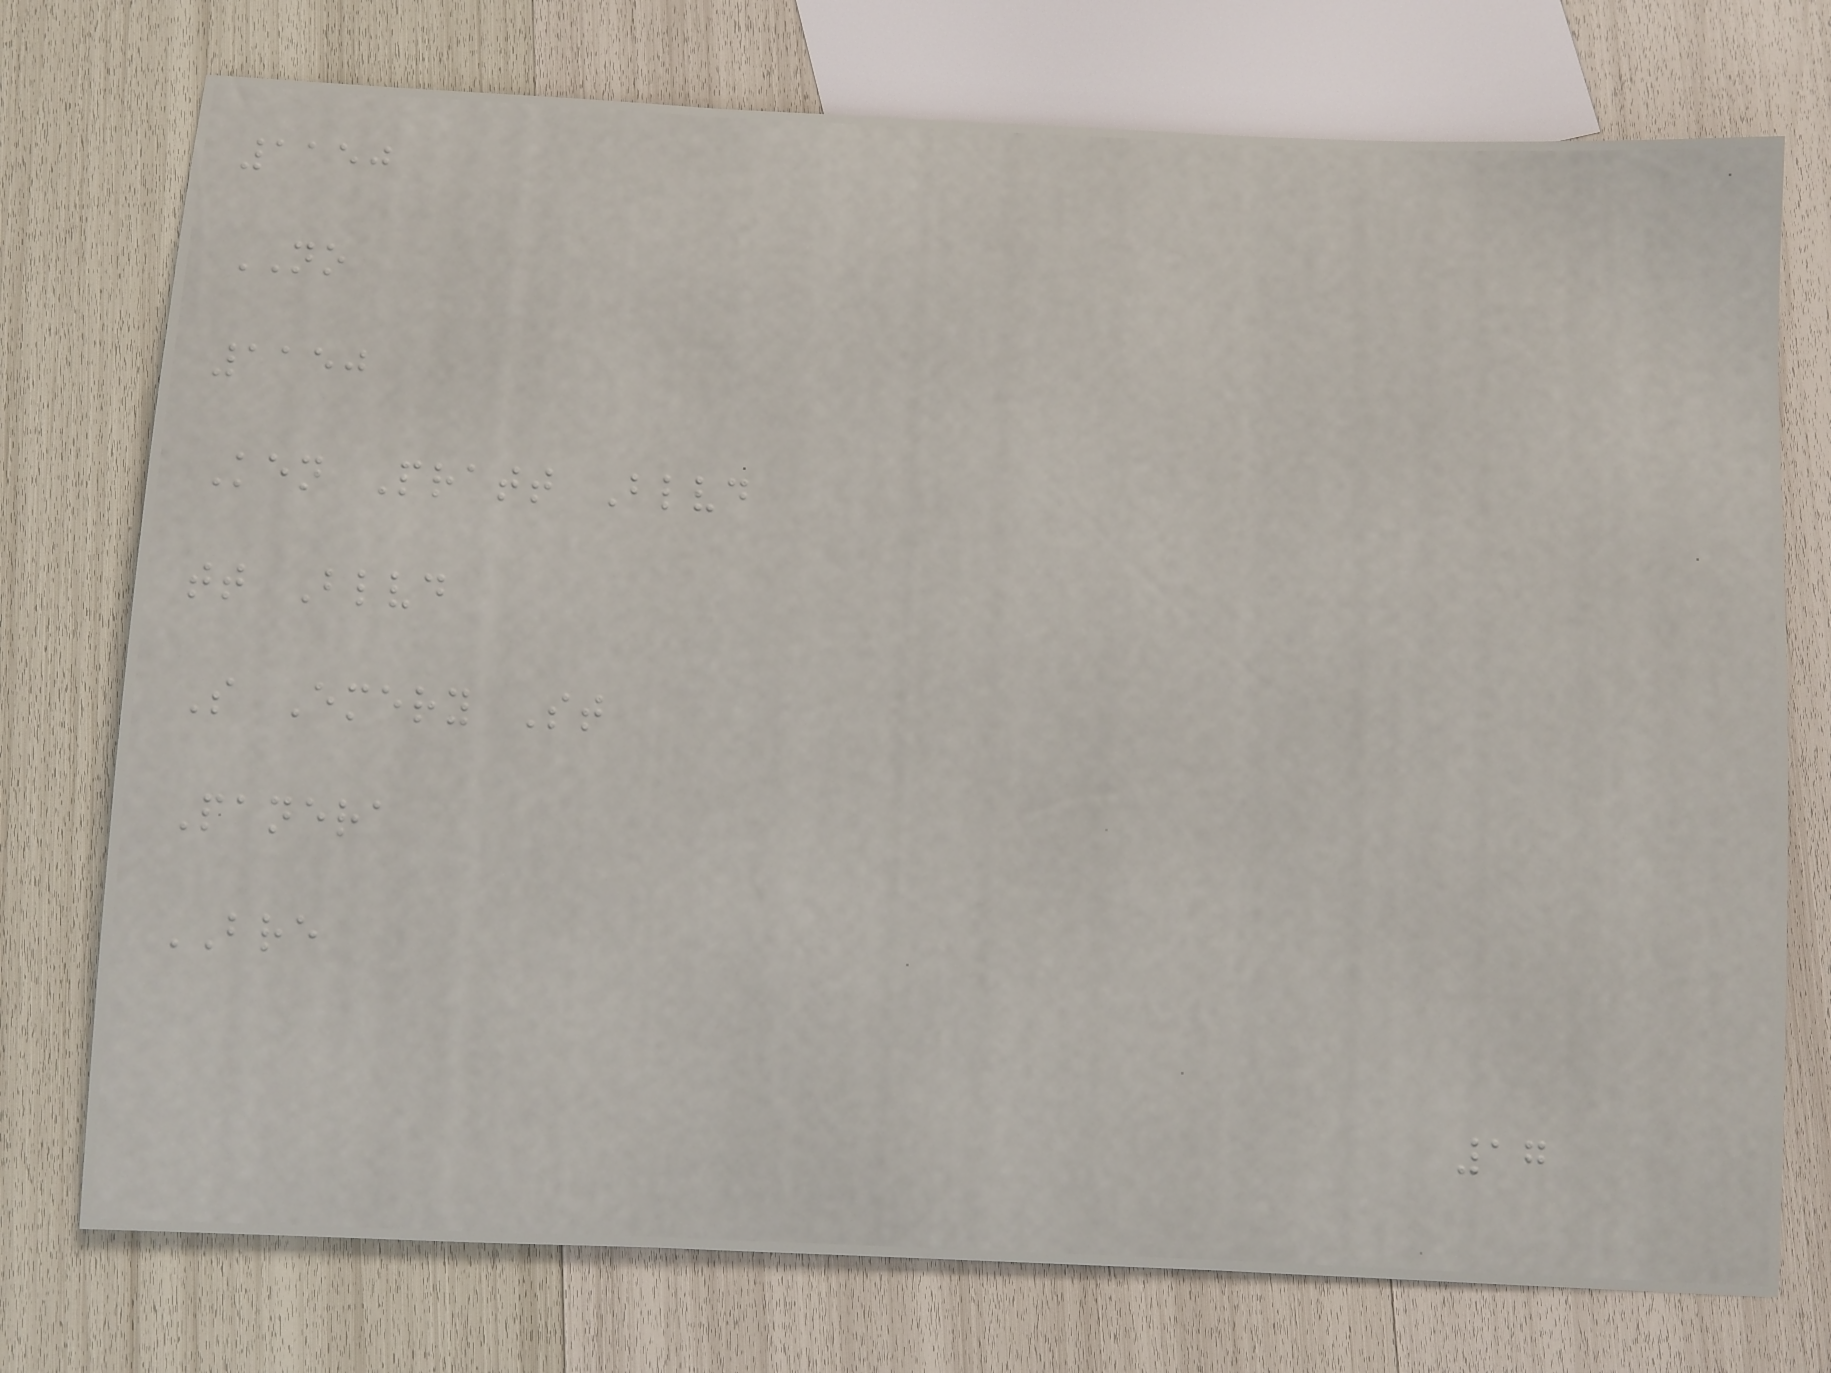1150
NO
1150
Ken Pratt Blvd
tt Blvd
S Emery St
Panera
BRE
17
